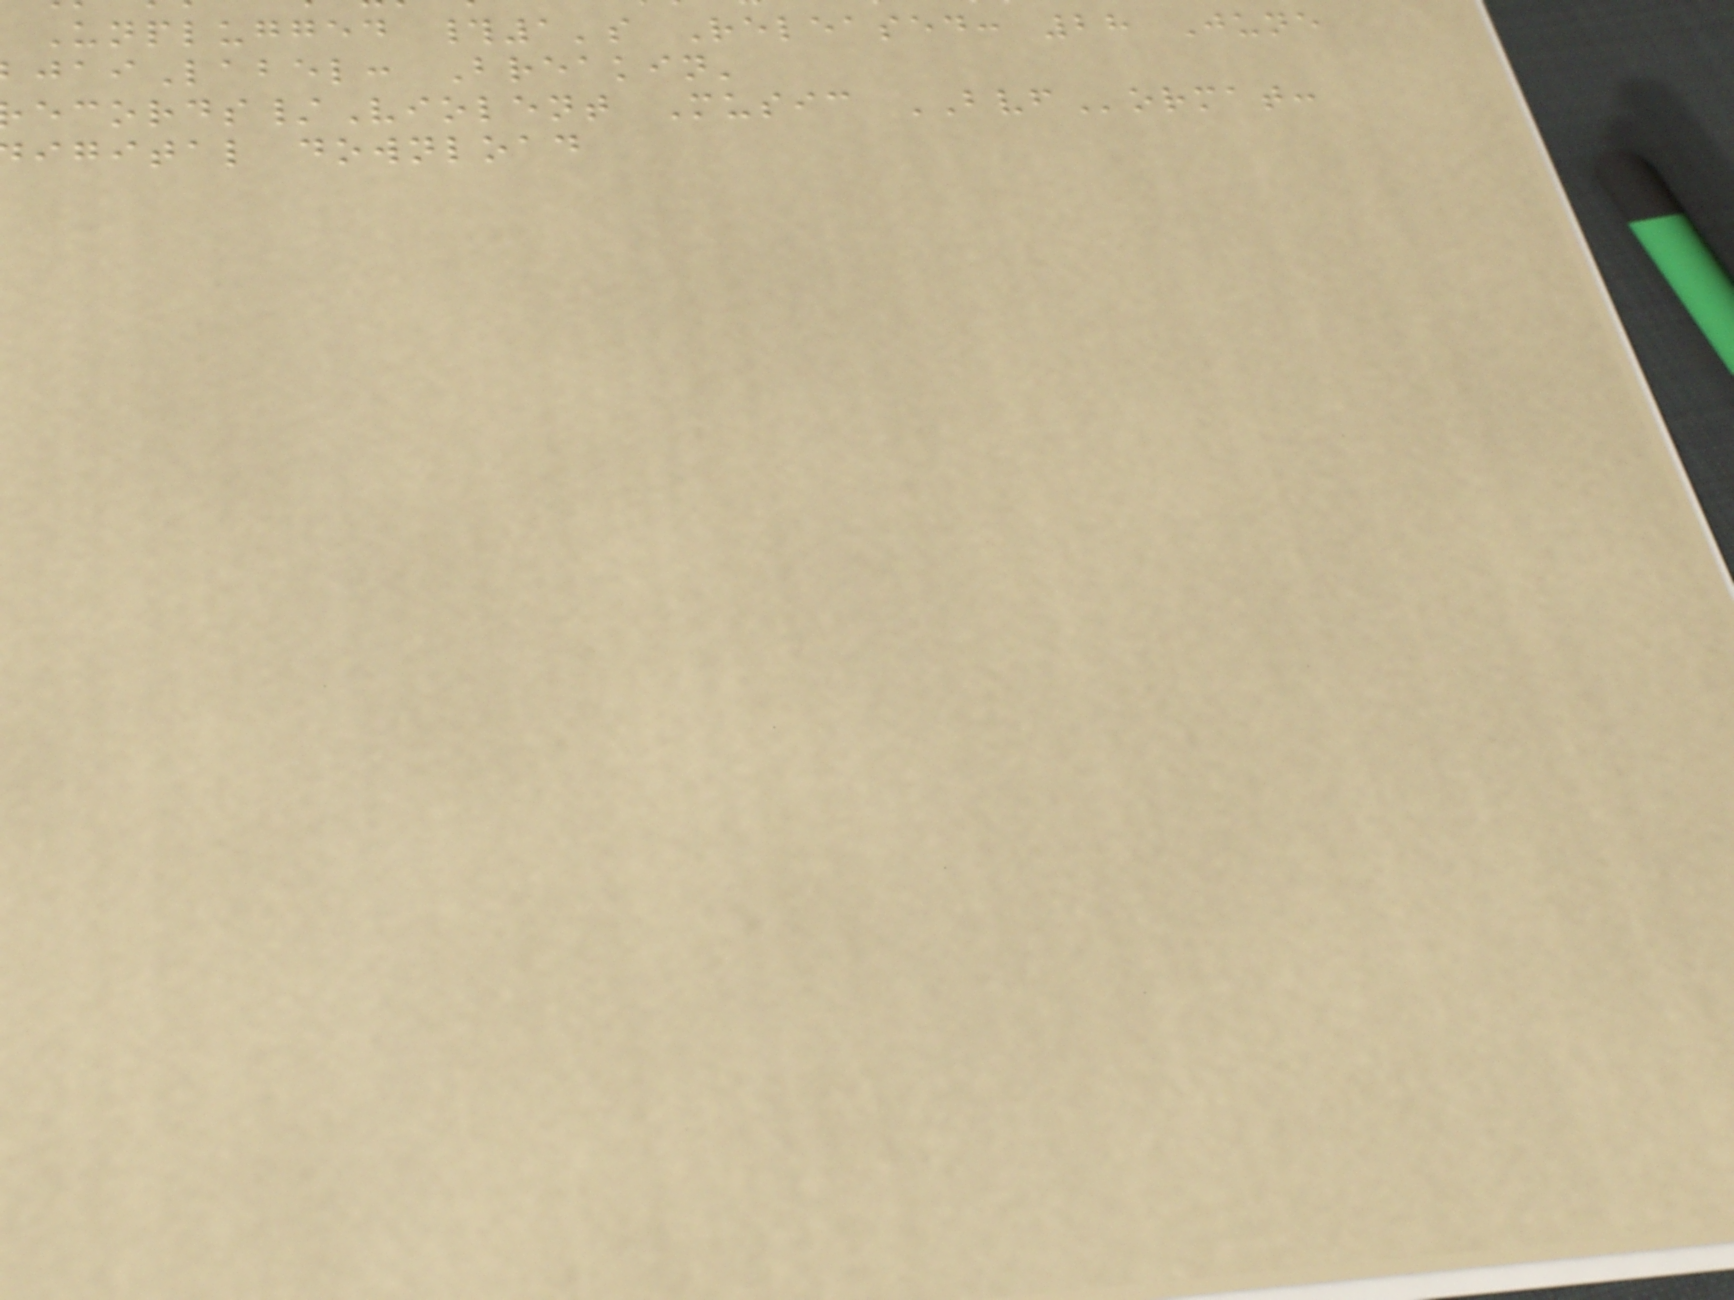Unplugged #1's Released: 28 June
Label: Breakin'
ecords/Violent Music BVFormat:
igital download
